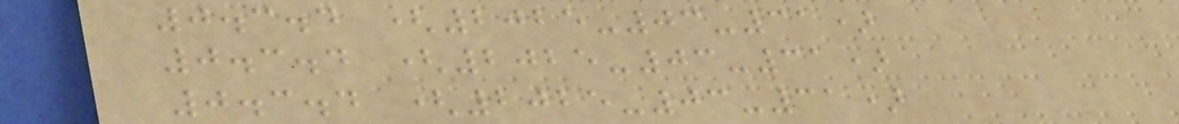0.3.4 (2025-03-31)
0.3.4 (2025-03-31)
0.3.4 (2025-03-31)
